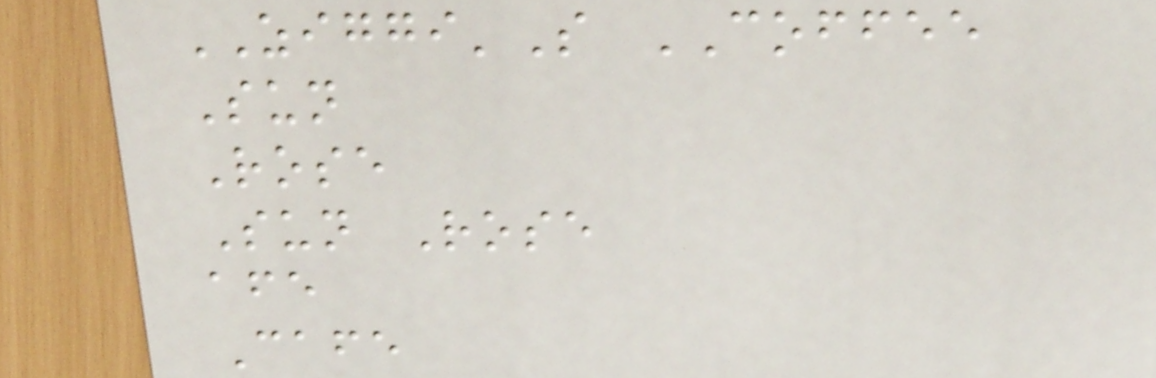ZIGGI'S COFFEE
Sun
Rose
Sun Rose
afe
Cafe
